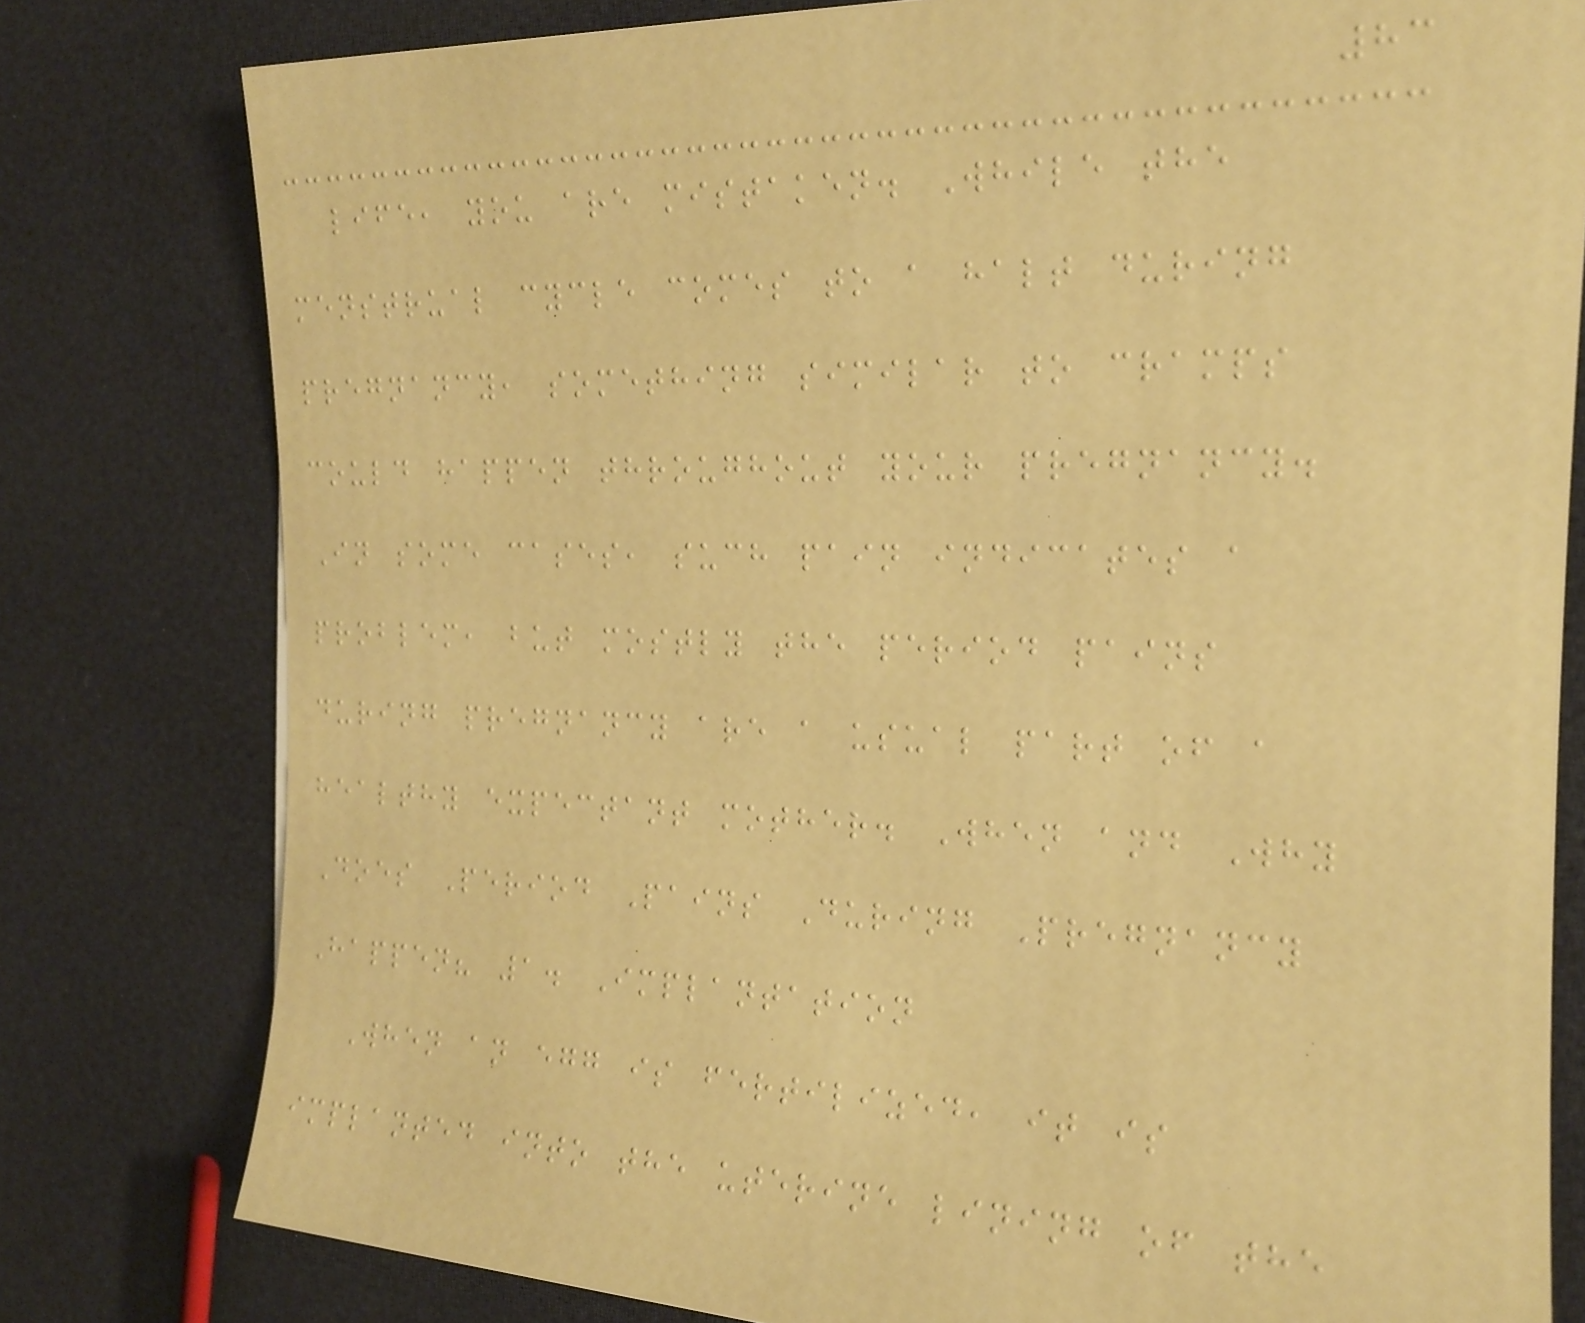83
life, you are mistaken. While the
menstrual cycle comes to a halt during
pregnancy, something similar to cramps
could happen throughout your pregnancy.
In some cases, such pain indicates a
problem, but mostly the period pains
during pregnancy are a usual part of a
healthy expectant mother. When and Why
Does Period Pains During Pregnancy
Happen? 1. Implantation
When an egg is fertilized, it is
implanted into the uterine lining of the
